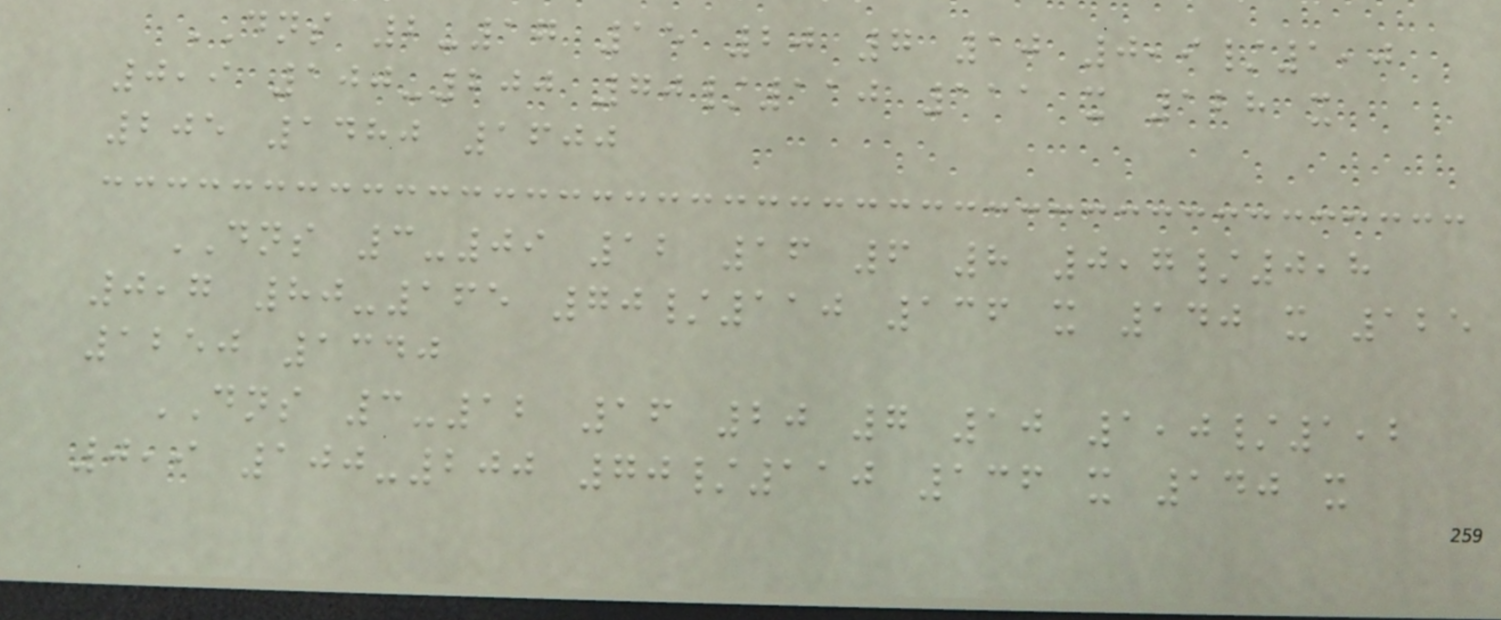DNS 2-17 15 20 7 10 0,9/1,0
0,9 100-200 70/110 111 x 128 x
205 1480 1600
DNS 3-09 12 16 6 8 0,7/0,8
0,7 80-165 70/110 136 x 140 x 125
1250 1340
DNS 3-12 16 20 7 10 1,0/1,2
0,9 100-200 70/110 136 x 140 x
